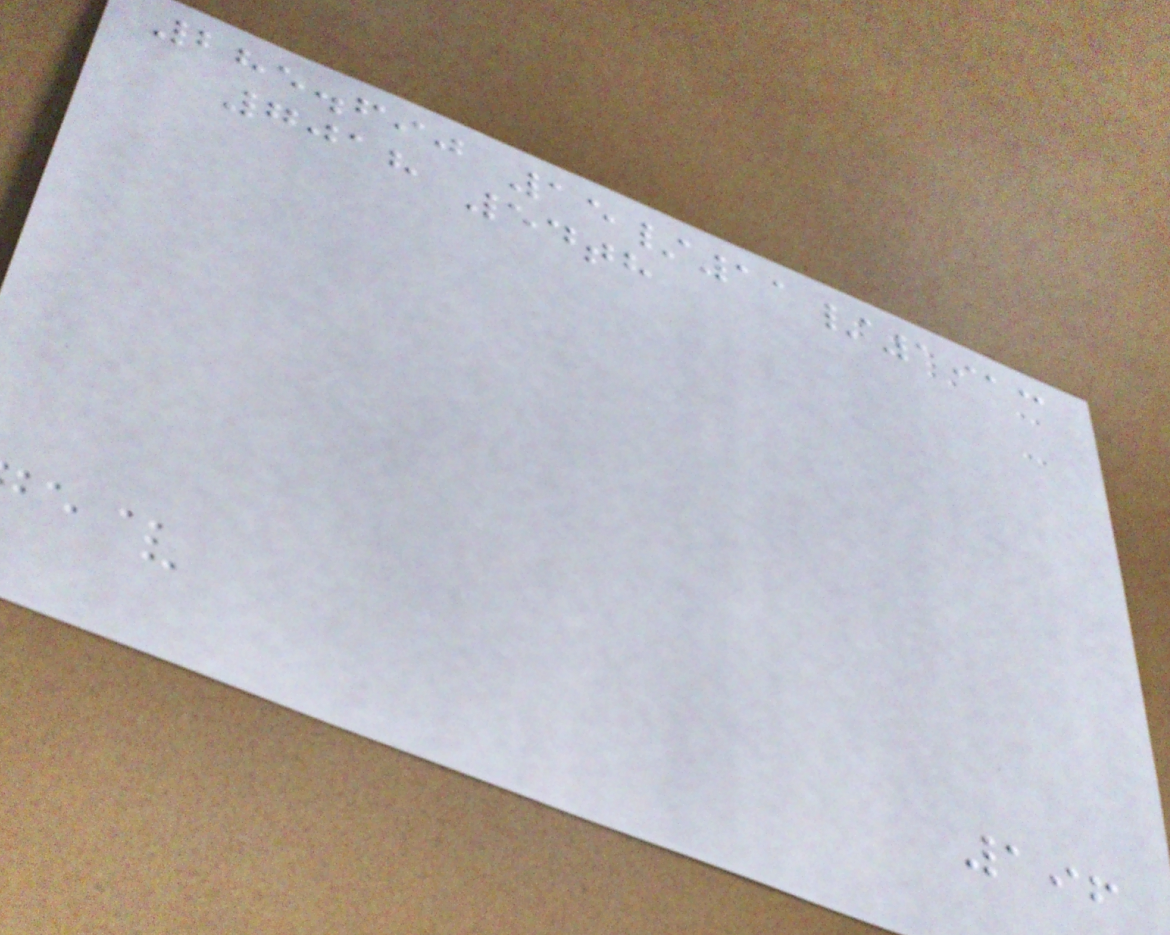285.690 15/11/1913
7018 54th
196
